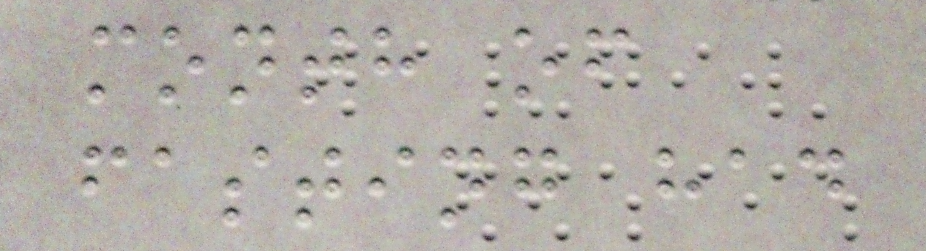month of
fasting had
